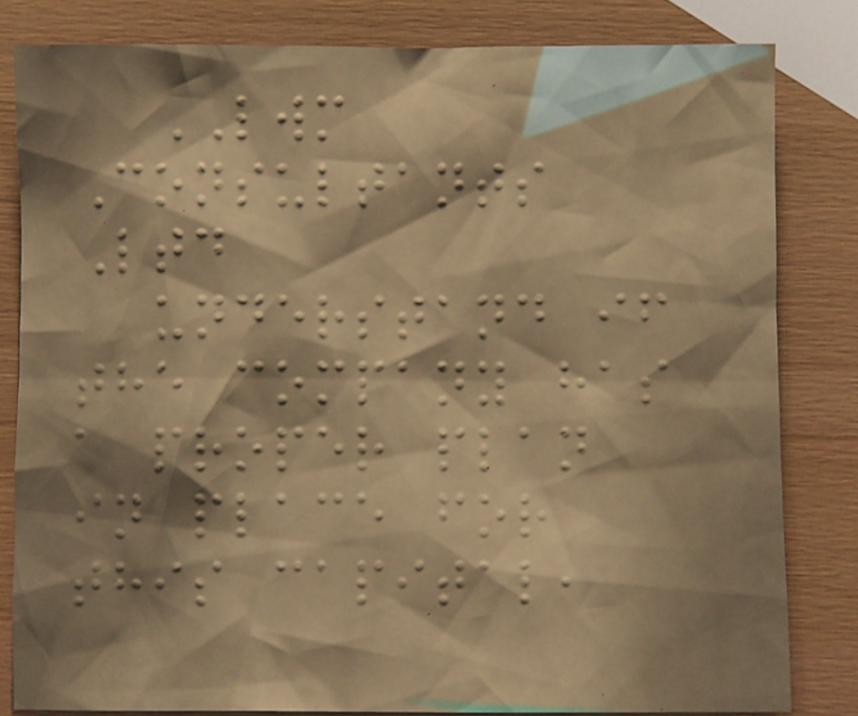LWM
Consultants
Ltd
understand if
the company has
a proper plan
in place for
this capital,
